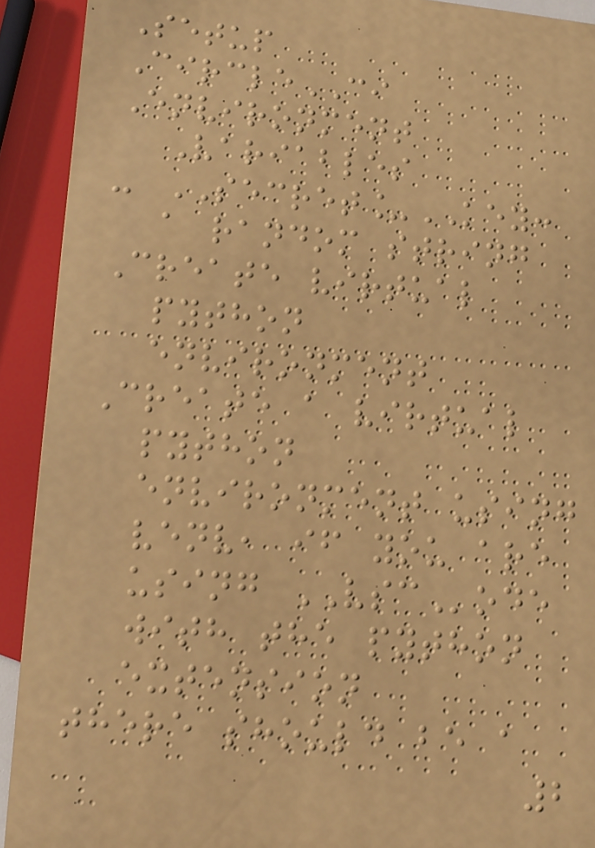Setup
CircleCI
Environment
Variables
- SECRET_KEY:
a random string
Create virtual
python
environment
Create a virtual
python
environment using
venv, if you are
using VSCode
with the python
extension
there should be a
2
